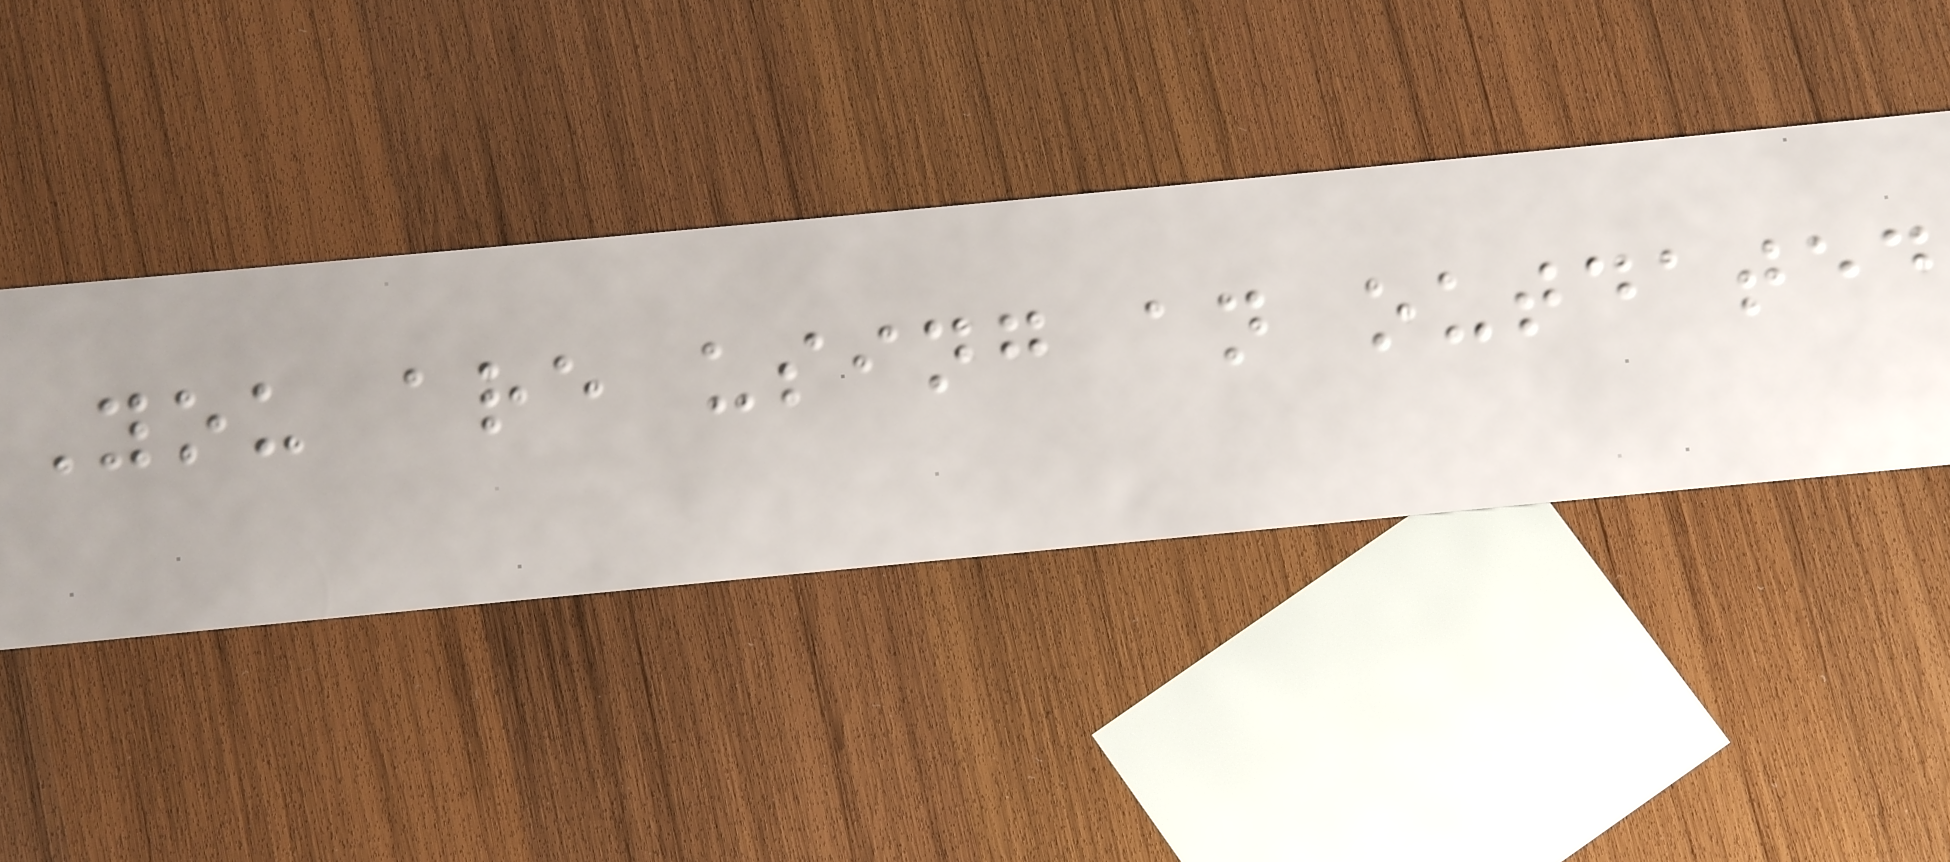You are using an outdated
